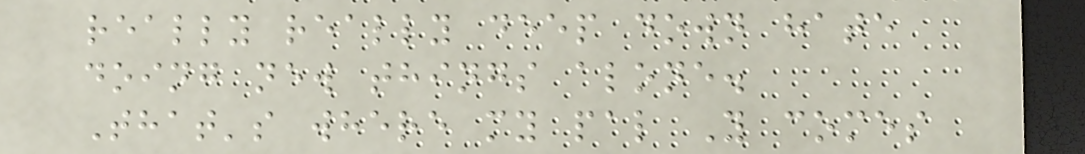really really deep down hate
doing new things alone.
That's where my pal Y comes
